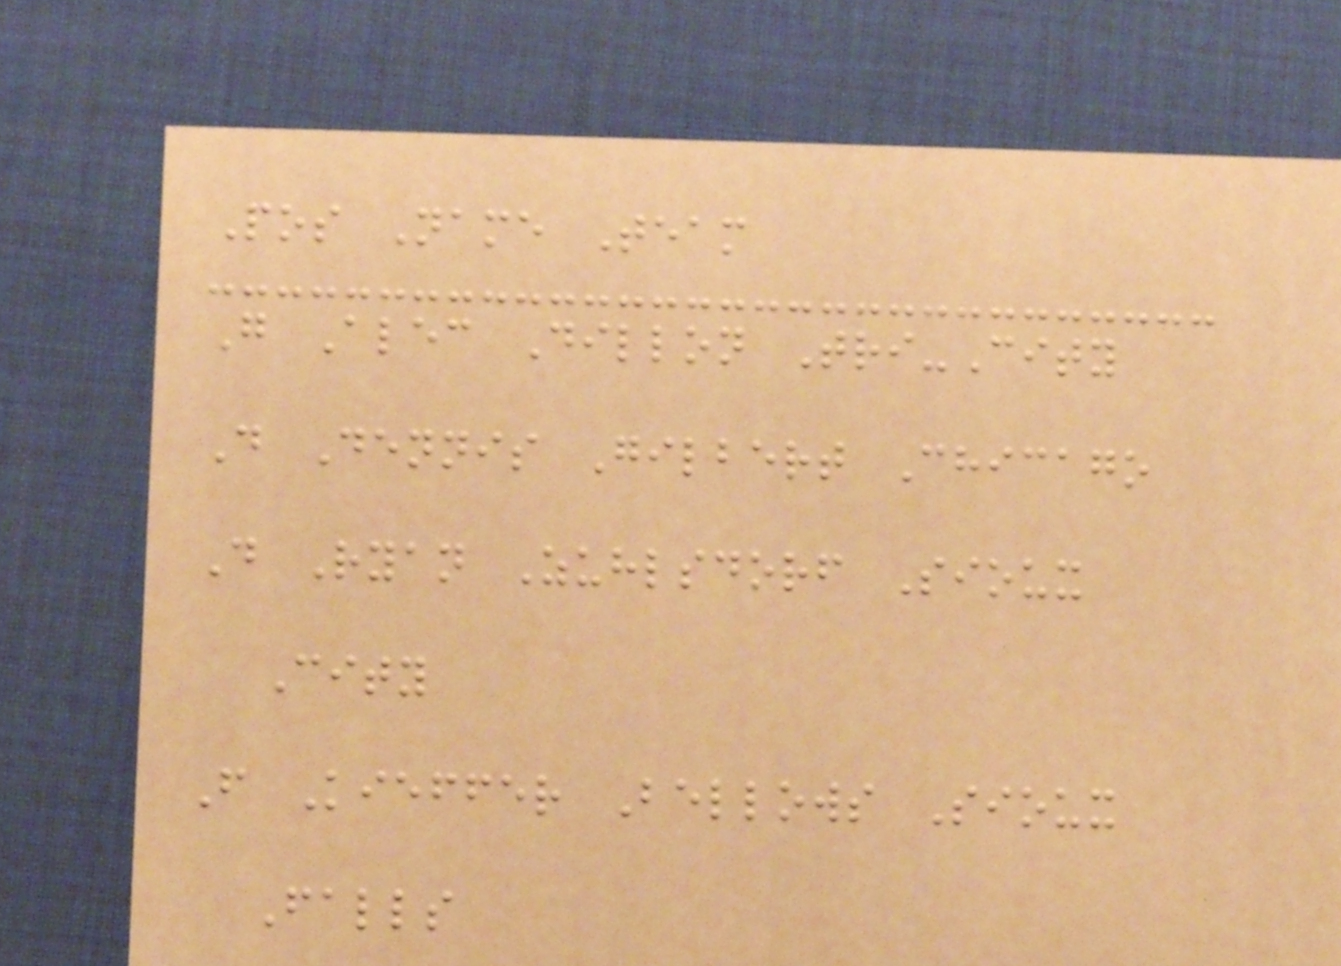Pos Name Team
G Alec Dillon Tri-City
D Dennis Gilbert Chicago
D Ryan Zuhlsdorf Sioux
City
F Kieffer Bellows Sioux
Falls
